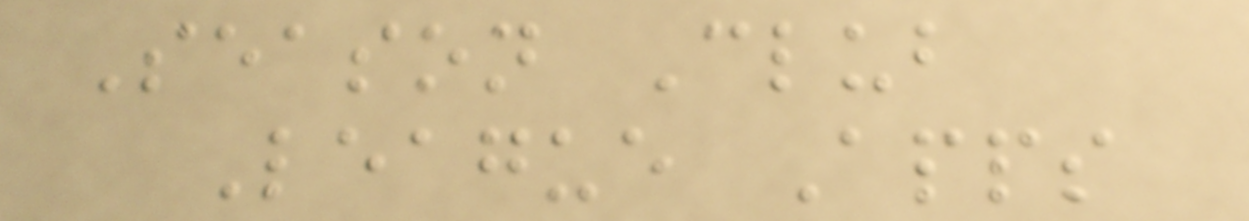Season Club
League Apps
